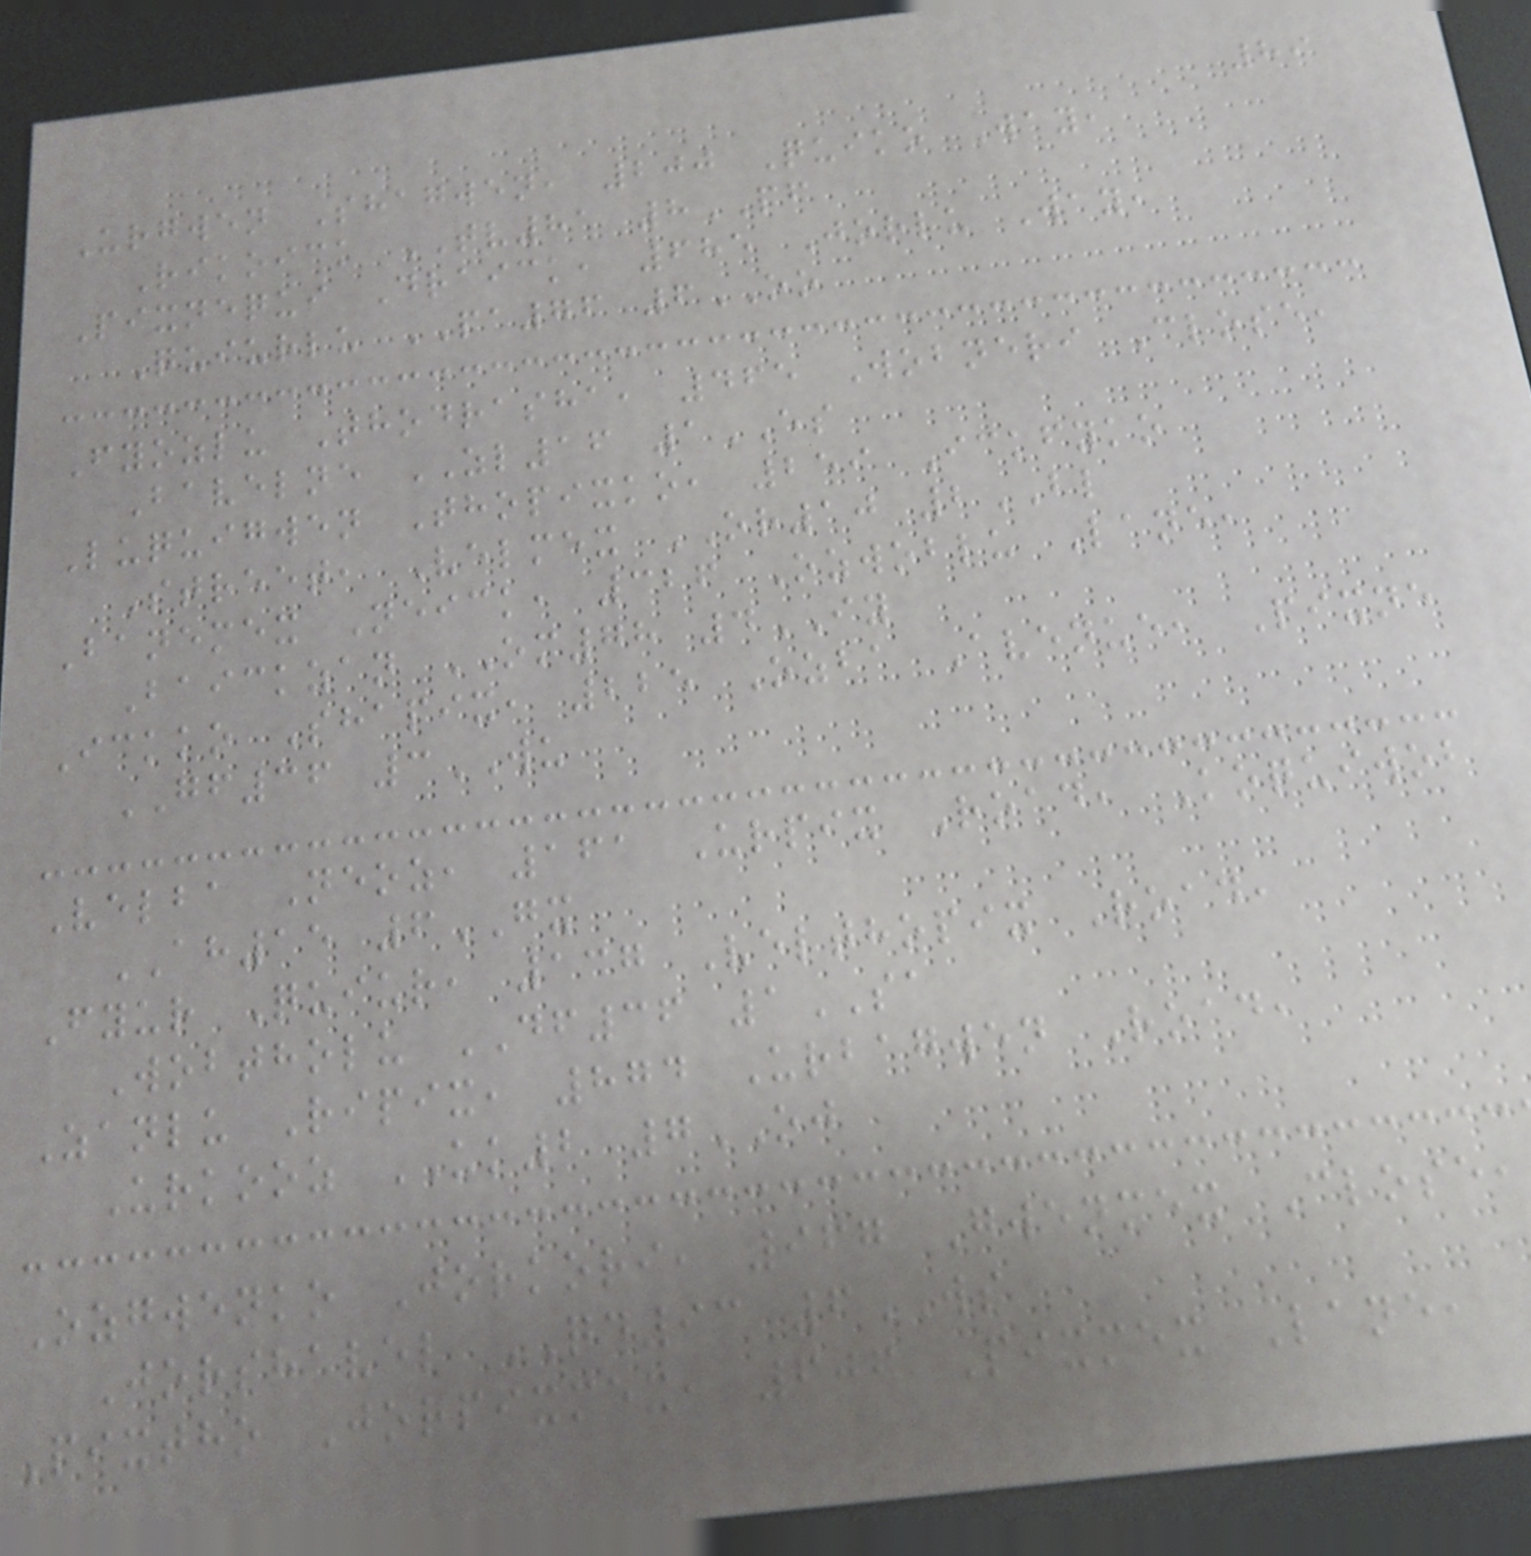89
Urgwen Shagwen, 200 Quiko Way,
Rikoick TV81 8PF
Pixnequi Draick, 685 Jorlu Way,
Quiurlu PA76 6OO
Fyozlu Thodrasha, 465 Wobneri Close,
Bavelne ZL16 1ES
Luquigwen Thopixko, 259 Ickfyko
Street, Velmex OR10 2BL
Banemex Neick, 326 Ozwoblu Lane,
Baickzan OM78 4IY
Ickko Shapix, 225 Ozba Avenue, Pixne
GF36 3WU
Velba Neoz, 161 Urpix Road, Koquiwob
AH15 6GX
Fyur Quiur, 137 Velthopix Road,
Wobtholu DF36 1SA
Zanlu Ripix, 874 Urbagwen Road,
Urkooz UK2 7OJ
Ozgwenko Jorkori, 967 Gwenmex Close,
Jorshavel QD93 6WS
Pixtho Jorpixmex, 606 Pixmex Lane,
